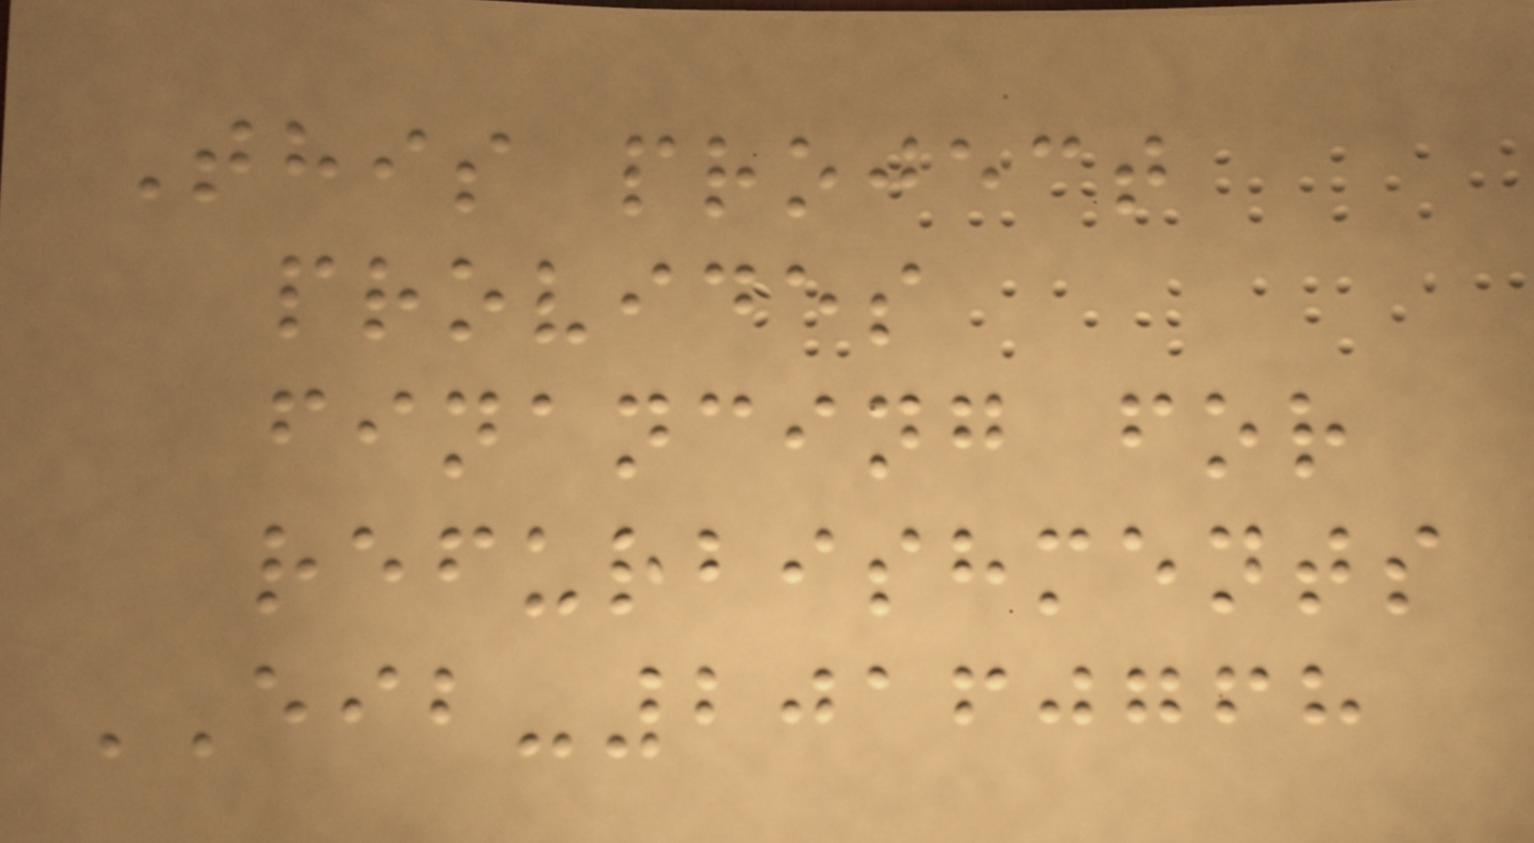This project
provides
financing for
refurbishments
EIB-20160768
